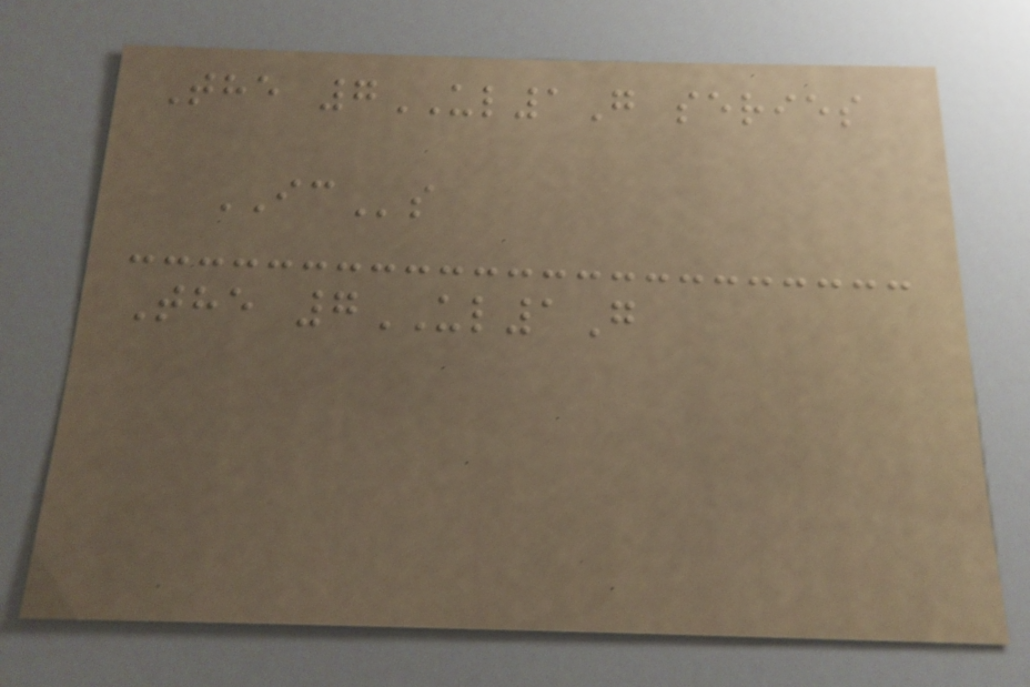The 7UL1G series
ICs
The 7UL1G
